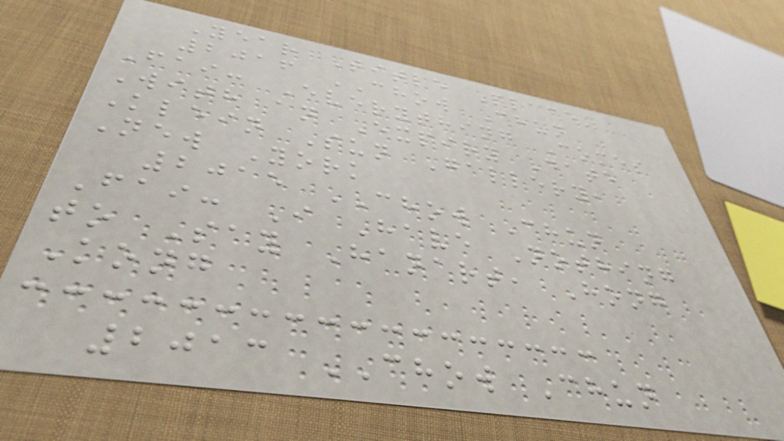Year Title Place'
2016 CHOW Chun
Fai: Everything Comes
With an Expiry Date
Klein Sun Gallery,
New York
2015 CHOW Chun
Fai: I Have Nothing
to Say Hanart, Hong
Kong
2013 CHOW Chun
